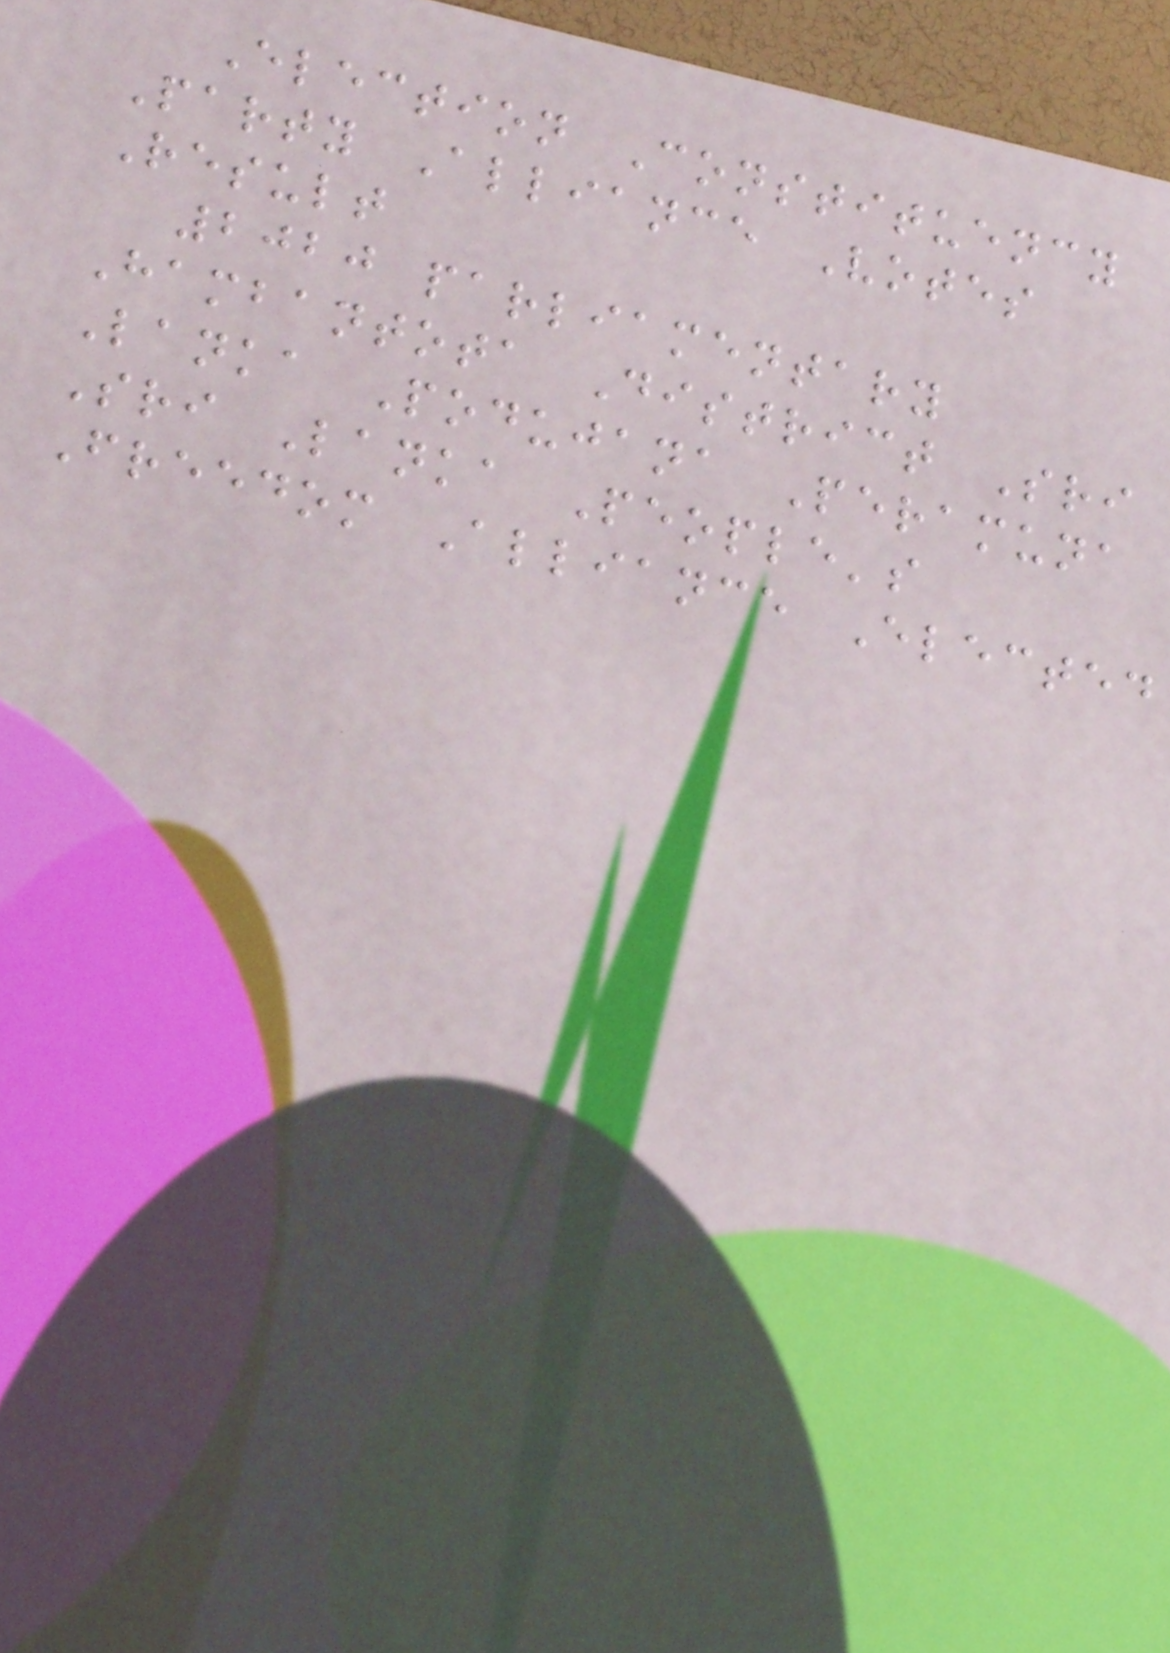Election Constituency
Party Alliance Votes
Result
2020 parliamentary
Hambantota District Sri
Lanka Podujana Peramuna
Sri Lanka People's
Freedom Alliance Elected
